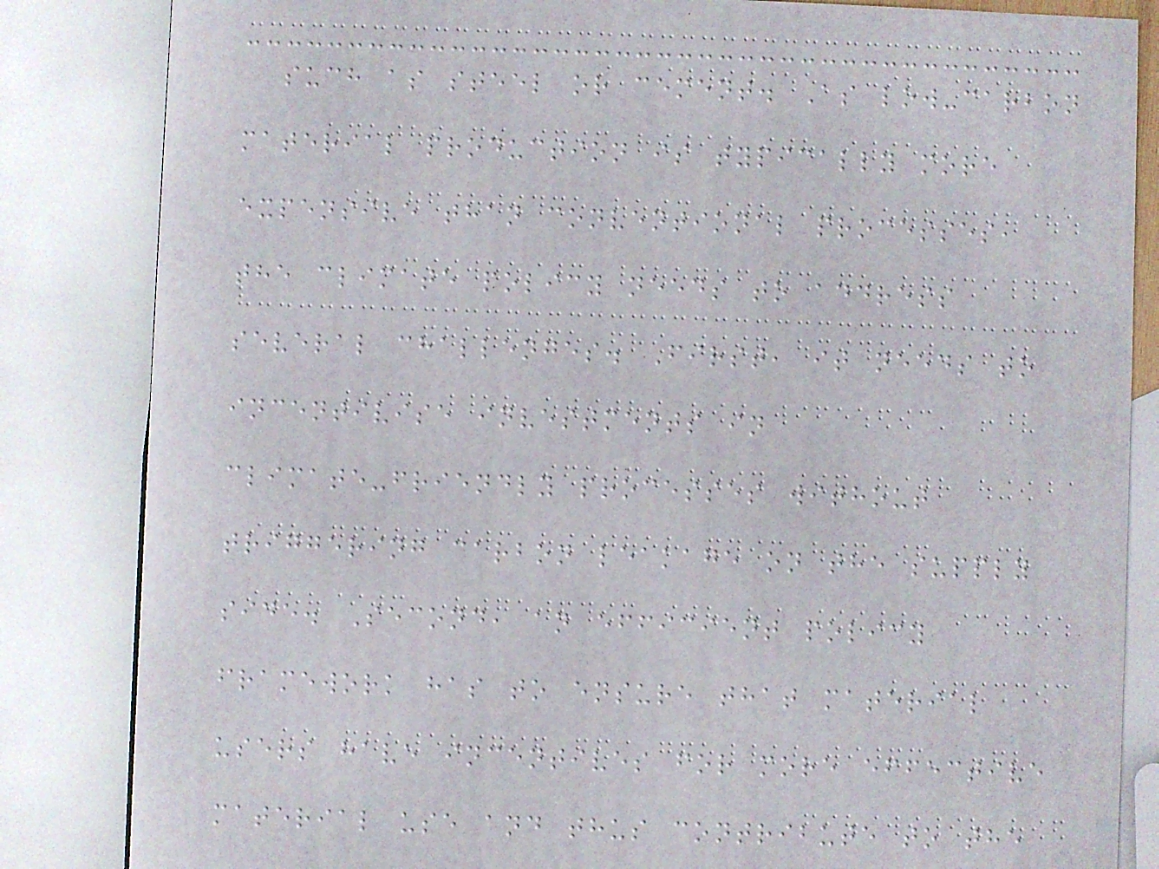such as steel or cement. As low-carbon
material production is typically more
expensive than conventional processes,
the climate policy needs to address
several challenges. First, it needs to
incentivise investments in
climate-friendly processes without
triggering carbon leakage on the supply
side. Second, an efficient policy
framework has to ensure that material
users have incentives for more effective
material use and thus contribute to the
